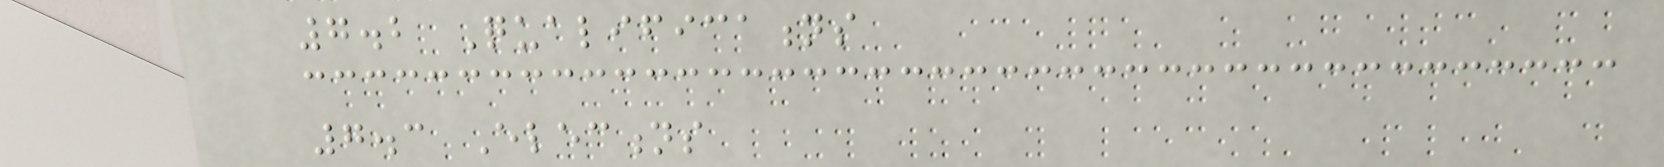7.2 Qualifications
7.3 Elections
